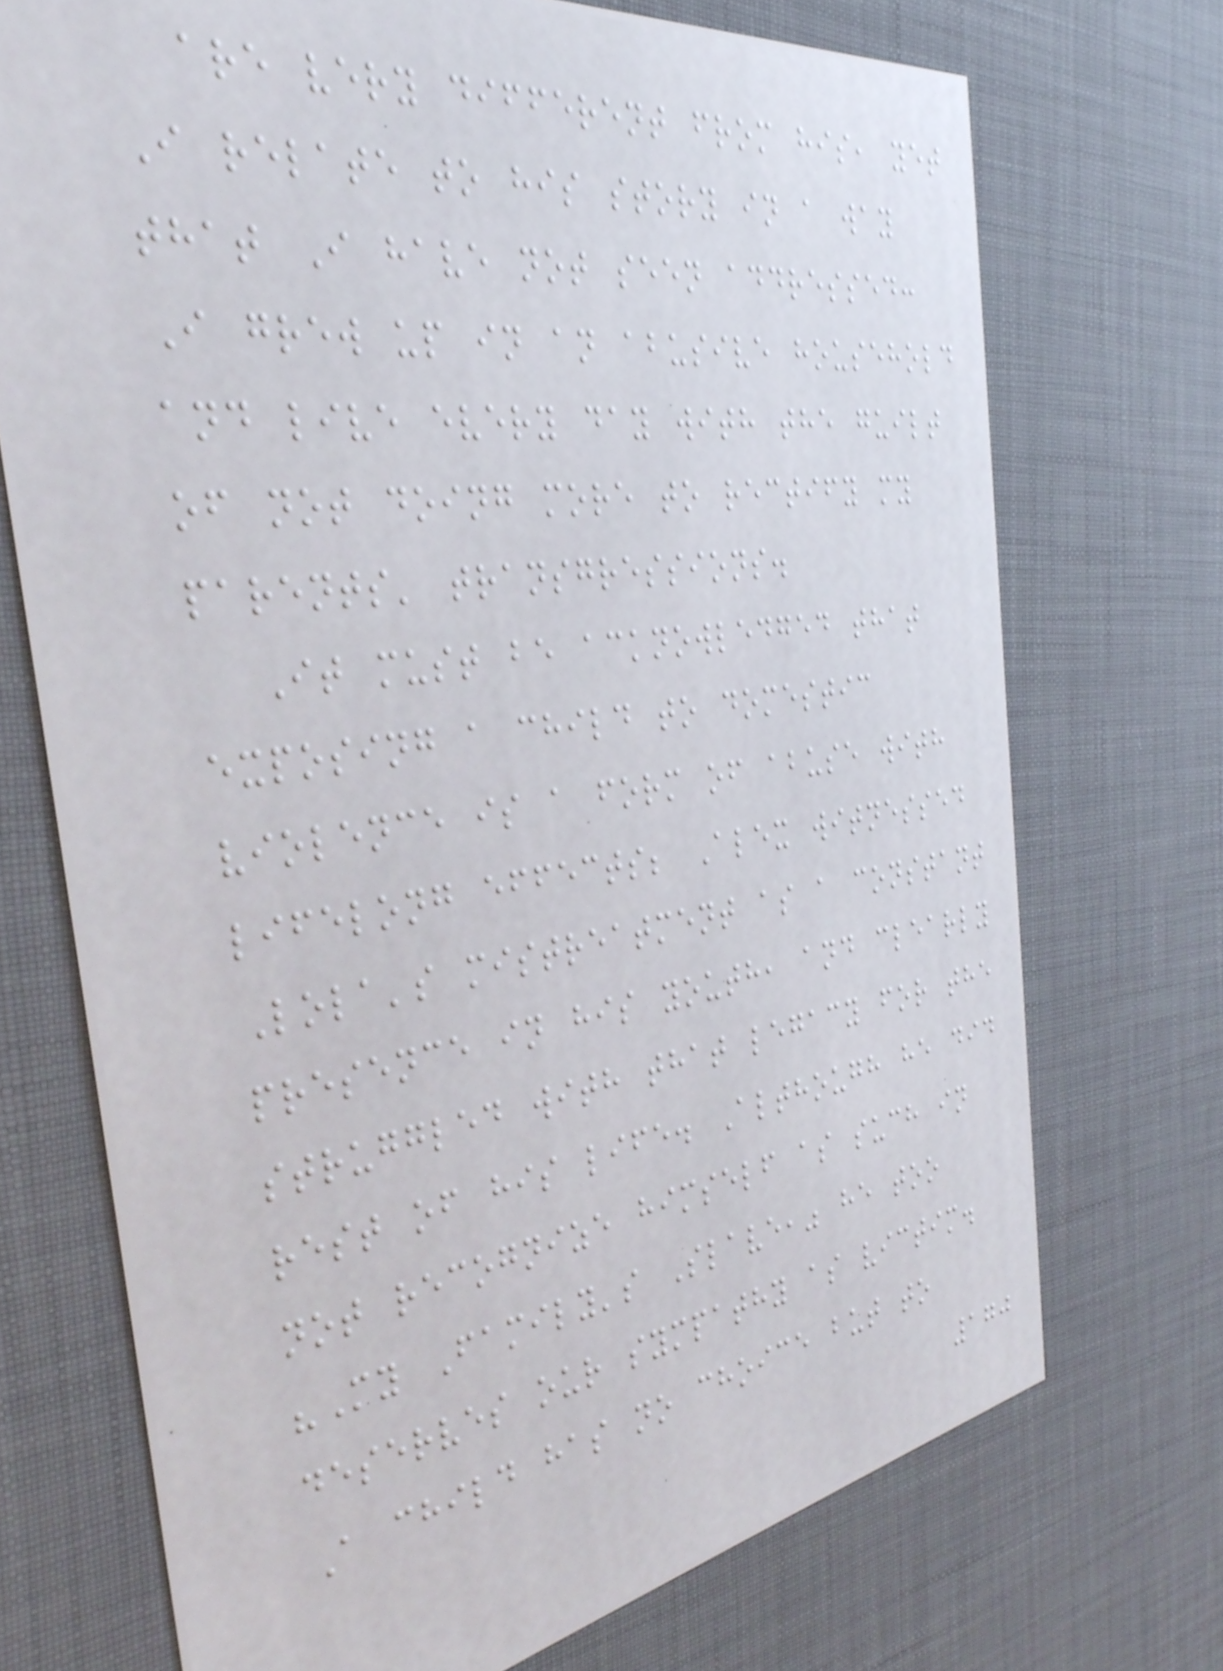are very different from his, yet
I relate to his story in a way
that I have not seen addressed:
I grew up in an abusive household
and live every day with the guilt
of not doing more to rectify my
parents' transgressions.
It must be acknowledged that
exposing a child to domestic
violence is a form of abuse with
lifelong effects; Alex witnessed
Lola's mistreatment as a constant
presence in his youth, and clearly
struggled with that legacy for the
rest of his life. Although he did
not recognize himself as such in
"My Family's Slave," he too
deserves our sympathy as victim.
A child has no choice but to
170
